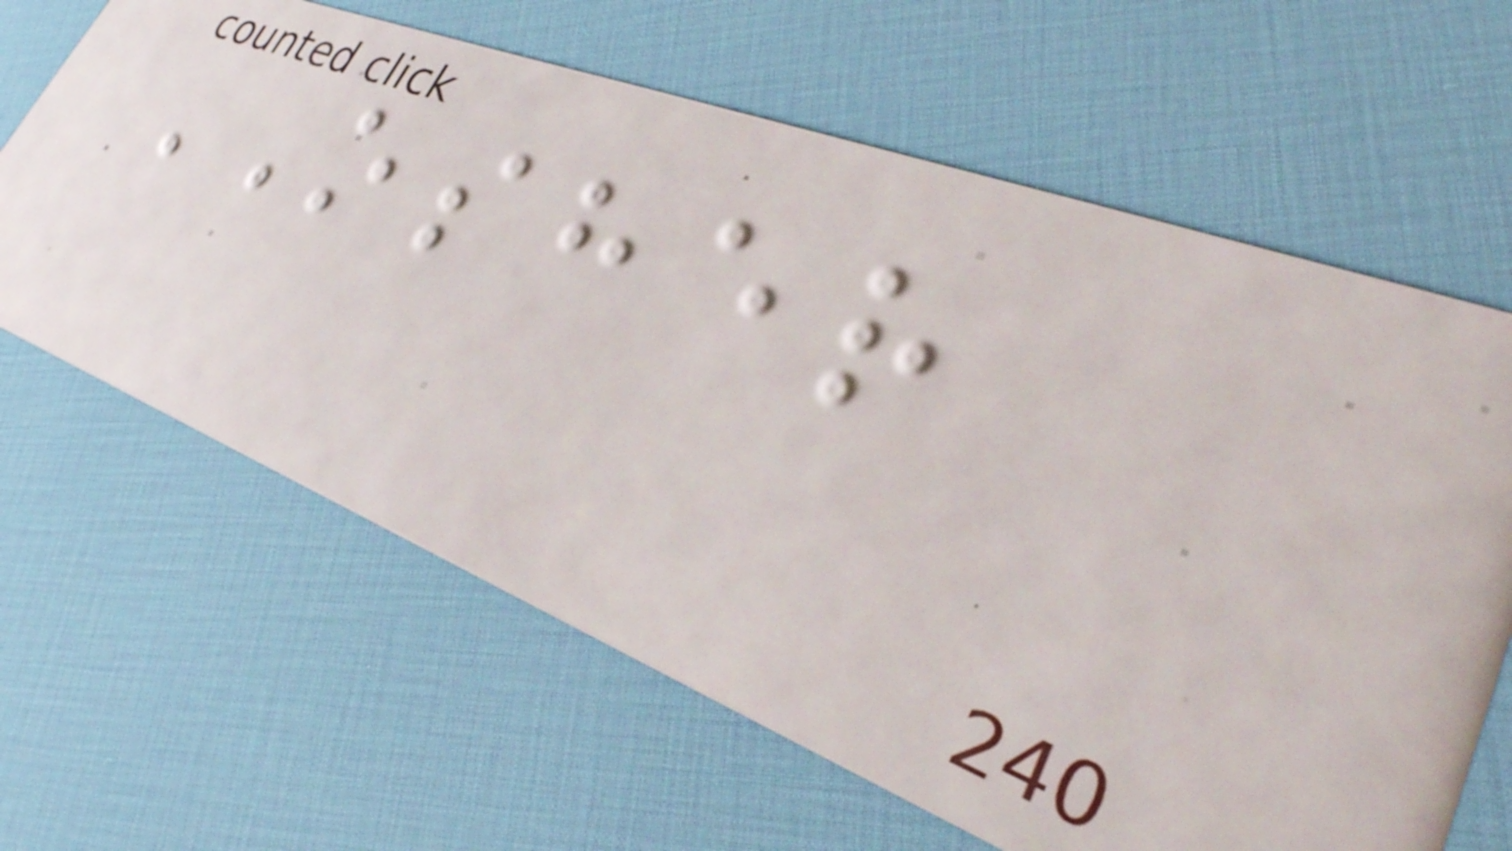OSHER
